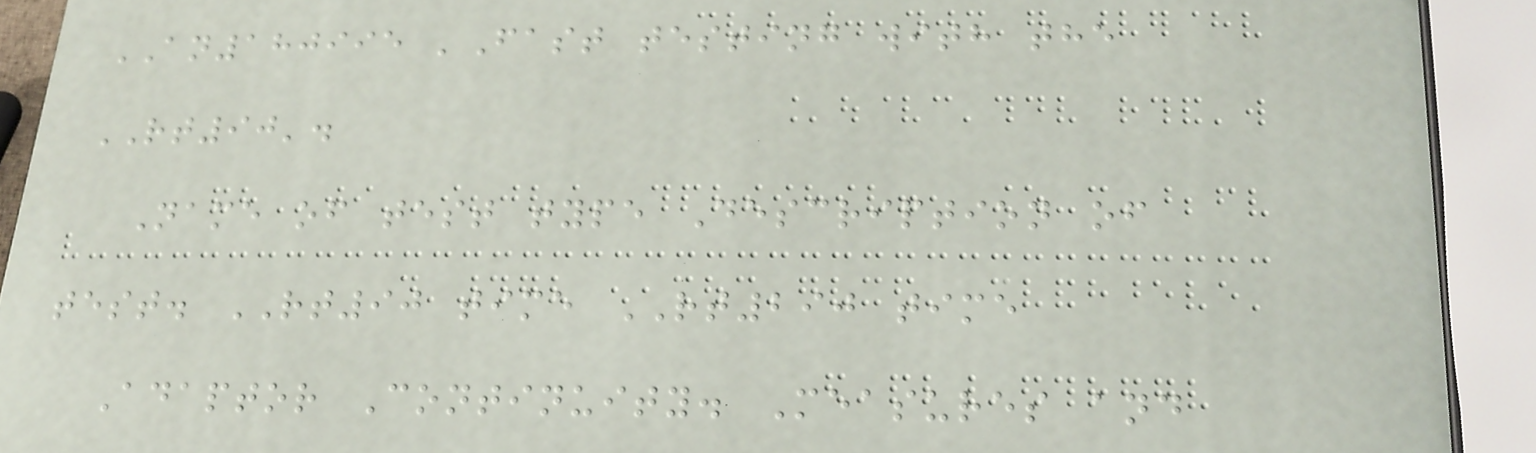AN180995 'Fast testing with the
RT90'.
Name of test type Description of
test. RT90 time RT290 time
Adaptor Continuity. Measures and
